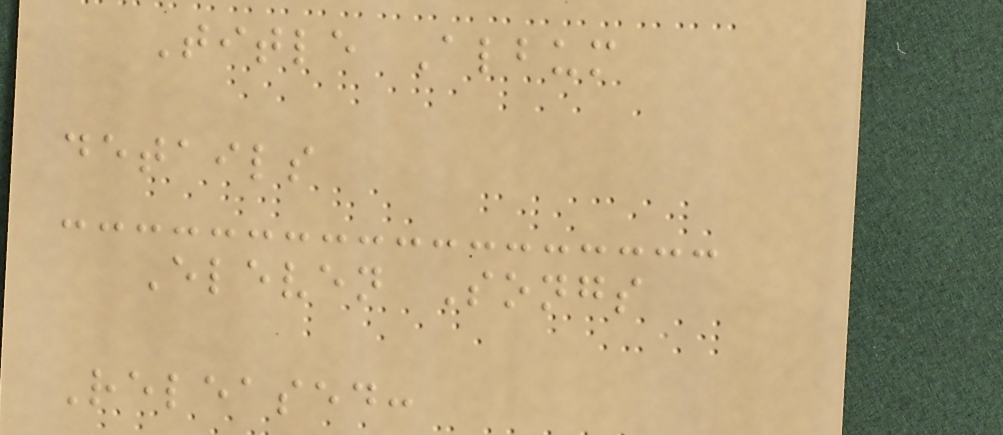Title Album
details
Eleven Songs
Released:
